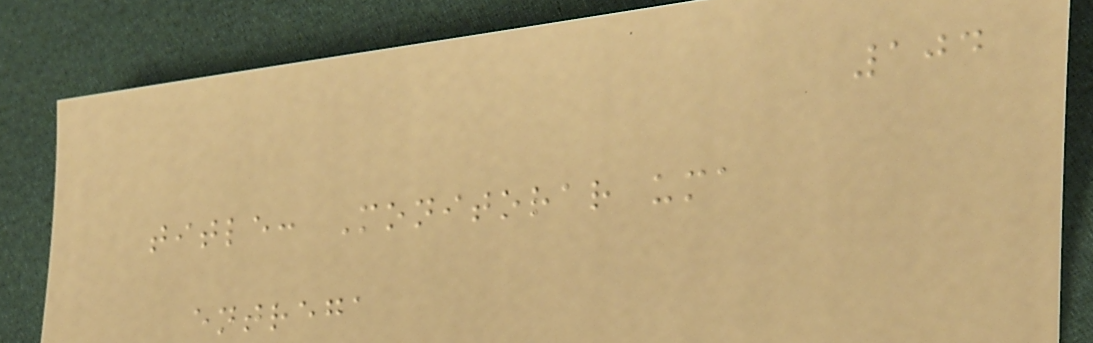104
title: Monitorar uma
entrega
